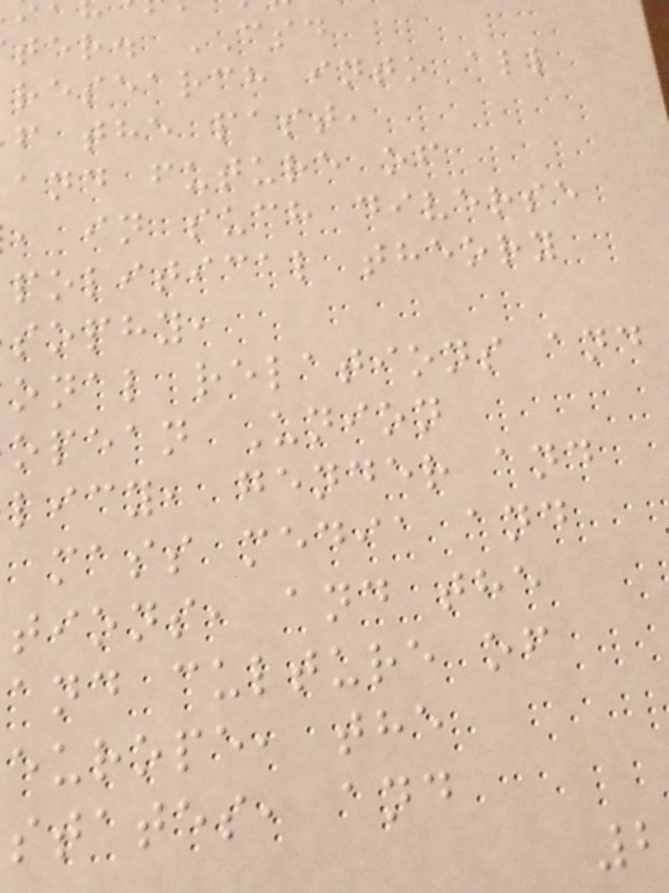ter. CSD
research into all
f the past,
and future of
, in such diverse
political theory
sophy,
onal relations and
opean Union
licy, gender and
mass media and
tions, and the
and culture of
europe, the
states, and
